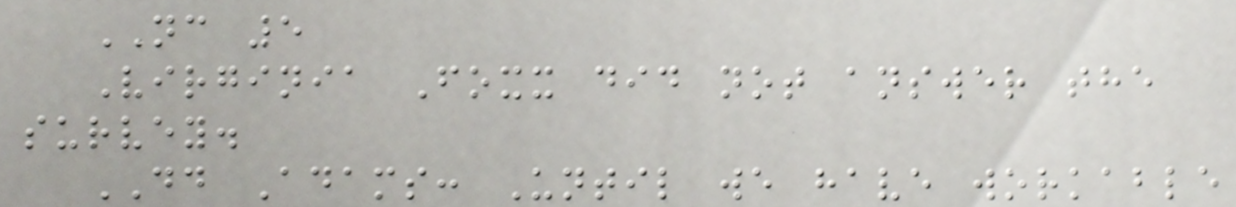NC 5
Virginia Foxx did not answer the
survey.
DD Adams: Until we have workable
